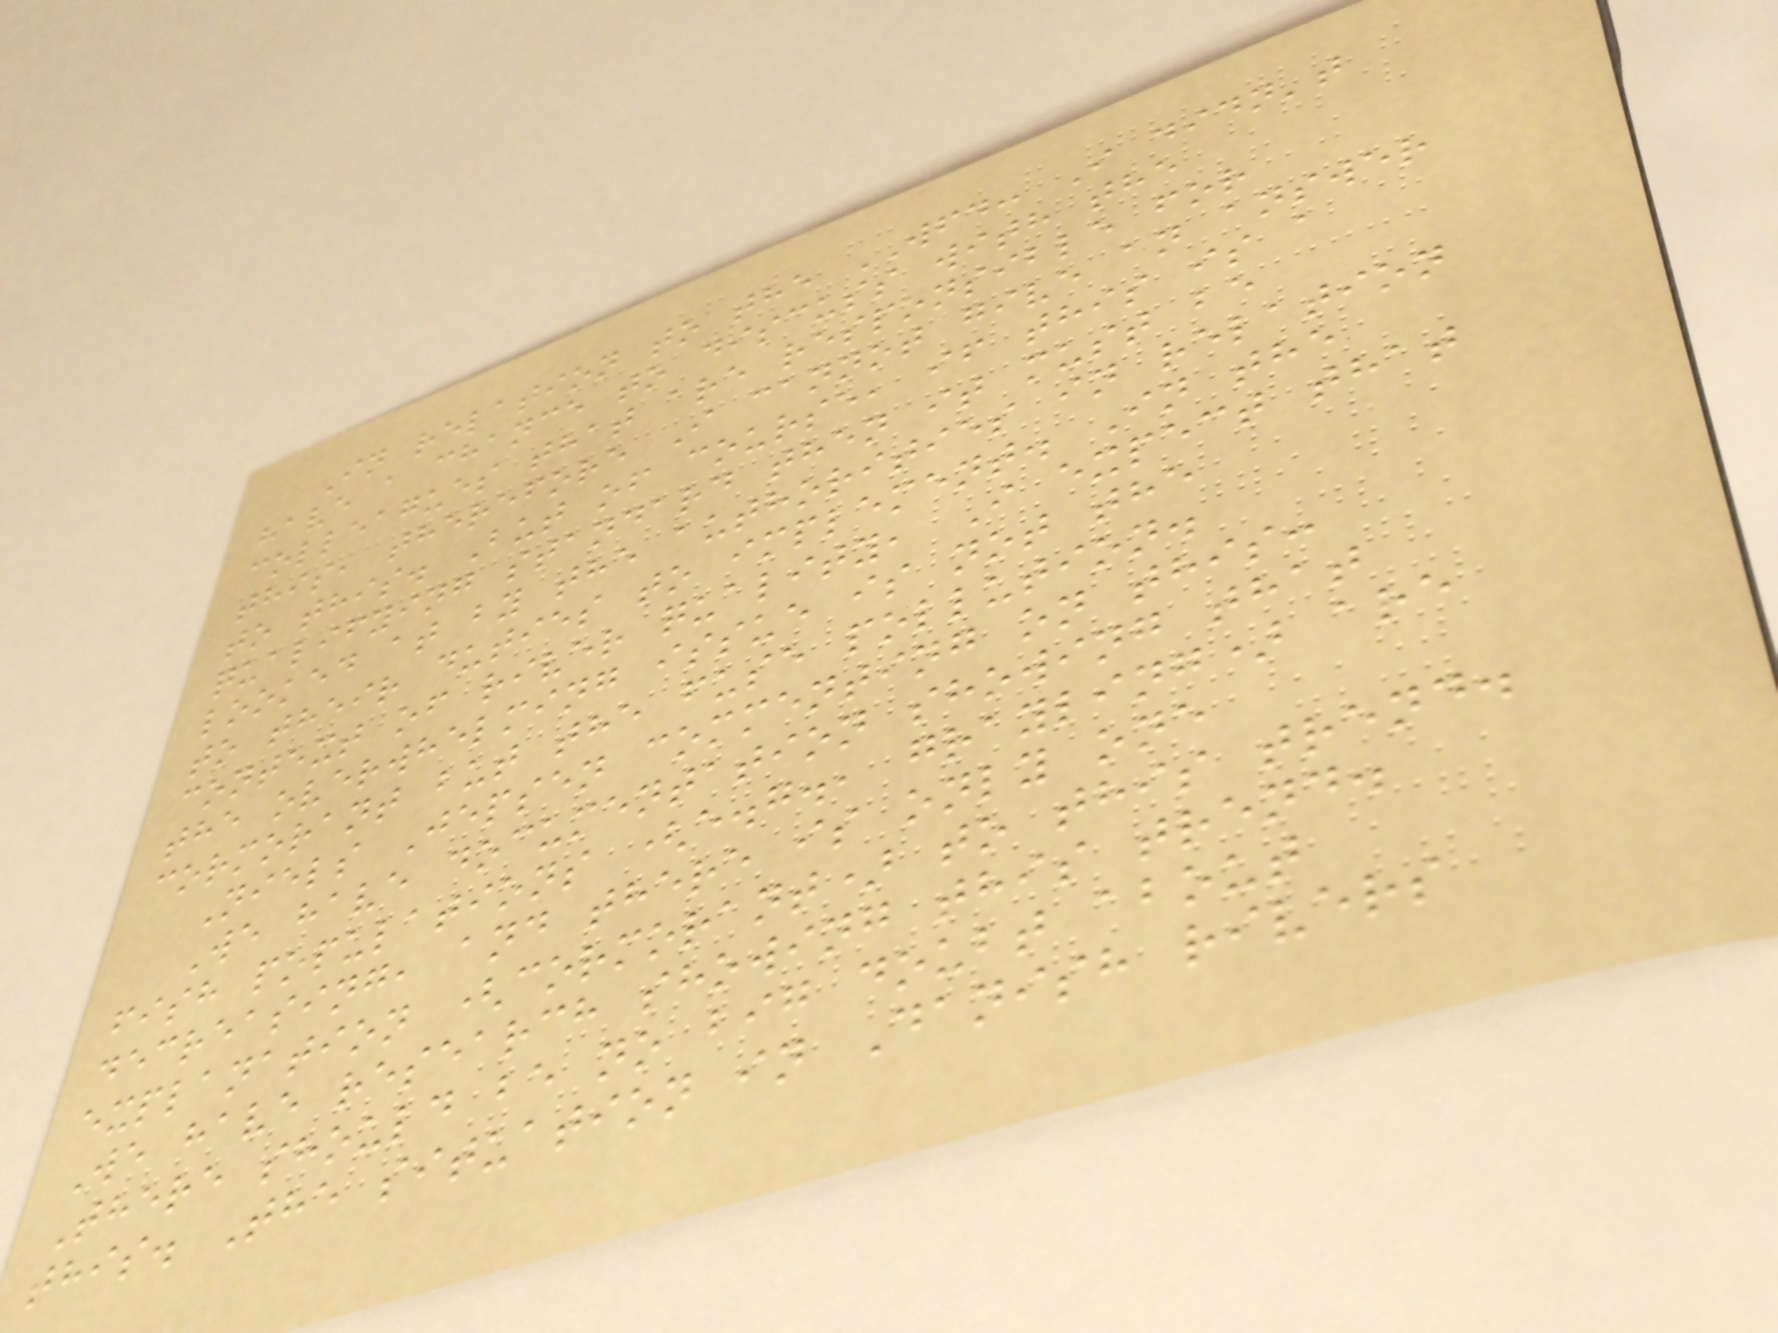In relation to the WFD: I didn't
have a chance to discuss with the
colleagues that are responsible for
this, therefore I cannot give an answer
to this. But of course, if this is a
qualifying standard then it must be
looked at by the authorities in relation
to their duties to implement. In the
context of river quality, I expect that
the overwhelming issue is not the
cormorant but the fuse pollution.
Niels Jepsen commenting on this:
We have documentation showing that
fish populations (e.g., grayling) are
decreasing, and there is only one
explanation (cormorant) to this trend.
We have research showing this trend.
There should be no big doubt about
this. The situation in Danish rivers
